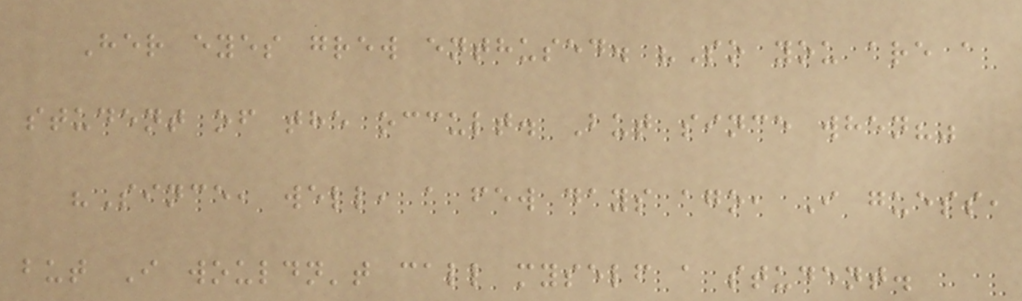Her eyes grew enthused. "So you are a
student of the occult. But since when?"
"Since, well, a few days ago, I guess,
but I wouldn't call myself a student.
